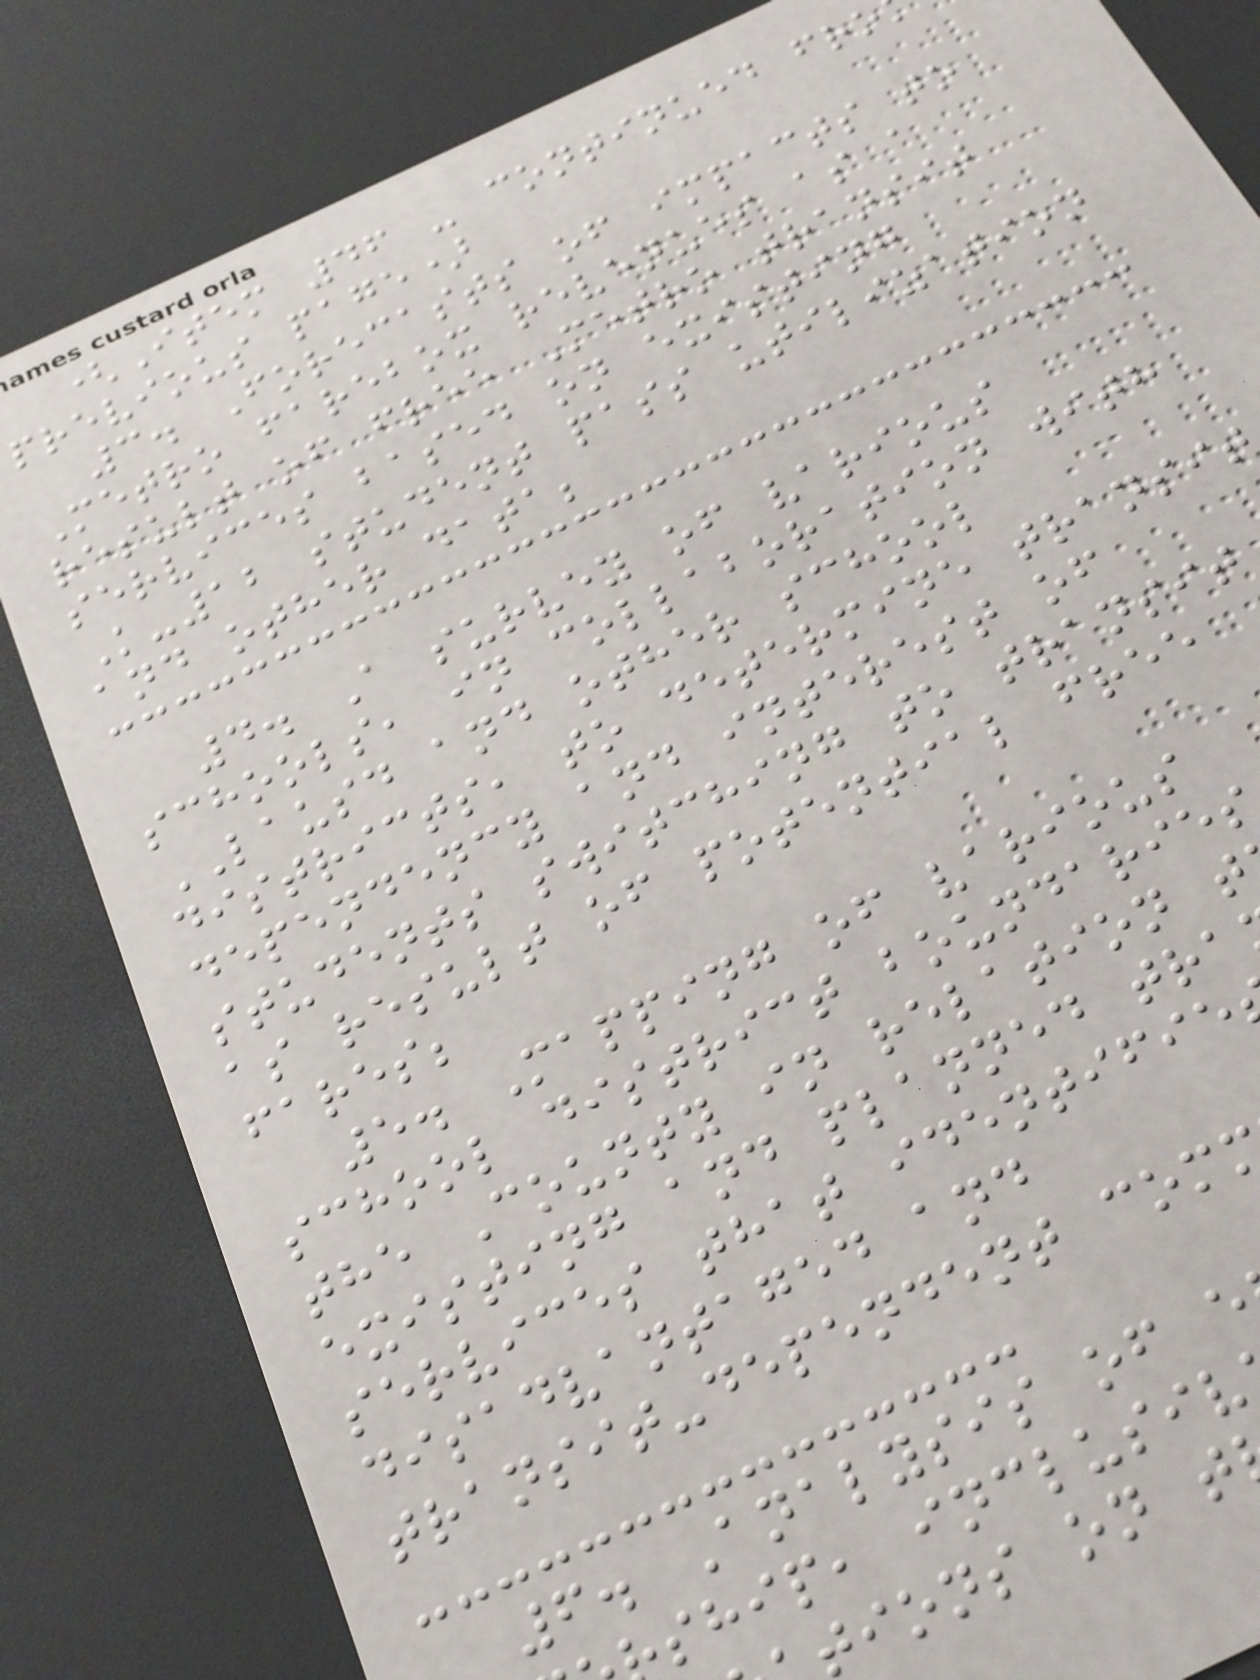(Item 46 - continued fro
previous page)
3. Forecasts of impacts to
Metro farebox revenues as a
result of free Metro transit
services based on existing
K-12 student pass utilization
and other data;
4. A survey of various
schools, in collaboration with
LAUSD and other school
districts, to determine transit
dependency and interest of
students switching to transit
as result of potential free
fares;
5. Mapping of various
school district boundaries
the County in relation t
existing and planned tra
services that identifie
disadvantaged and
transit-dependent com
6. Analysis of e
ship, inclusiv
tions on t
